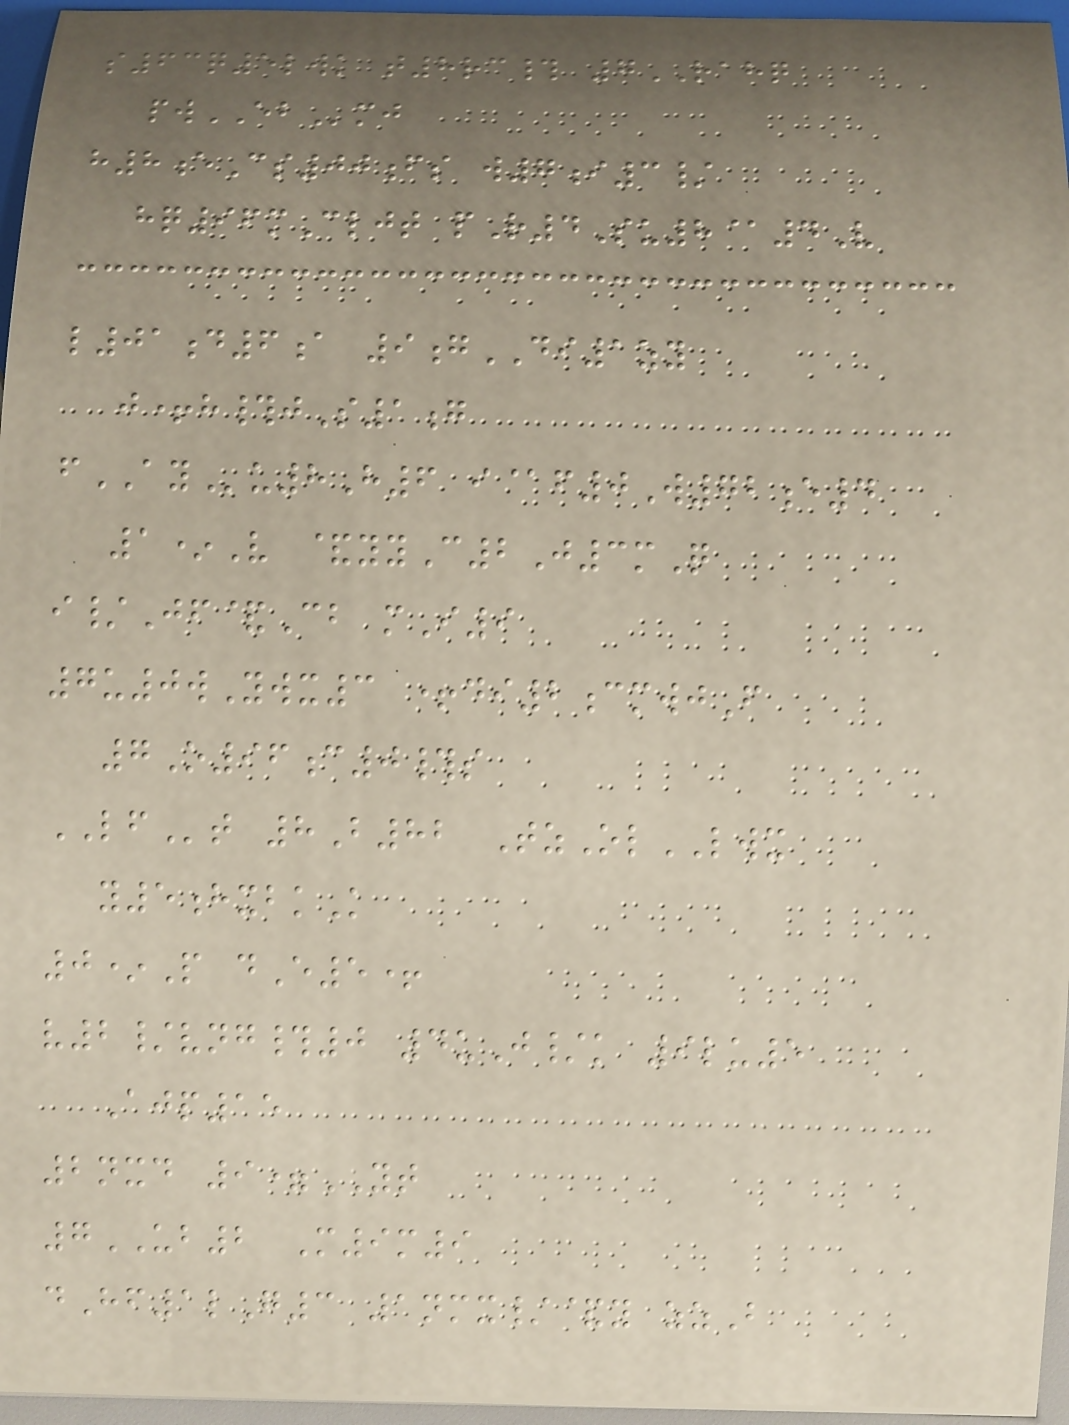s63q5lwk t8rc# 7RAHQ
pwEBmj
h8eCs00fs w7i3/
hq96mCljt pR4Su8@4V
l01d6a 9gDI1zy
j+h#jS1g
fAYu8H6 i@f0W72e4
1*V &yyC2J3mQ
i/Jf&Cb mI9
7u0wYwx3 +di2cmwjF
7O96c0#s
LFt 8B82 TzOlLWX
y5hxbkK
0*P dE5+
v2/vng#0 4uJ/k 9lu5
Ajp15
2nxd 9=YT
7UB2 M9m9
dHf1lG3 1nmx/&y zzB
